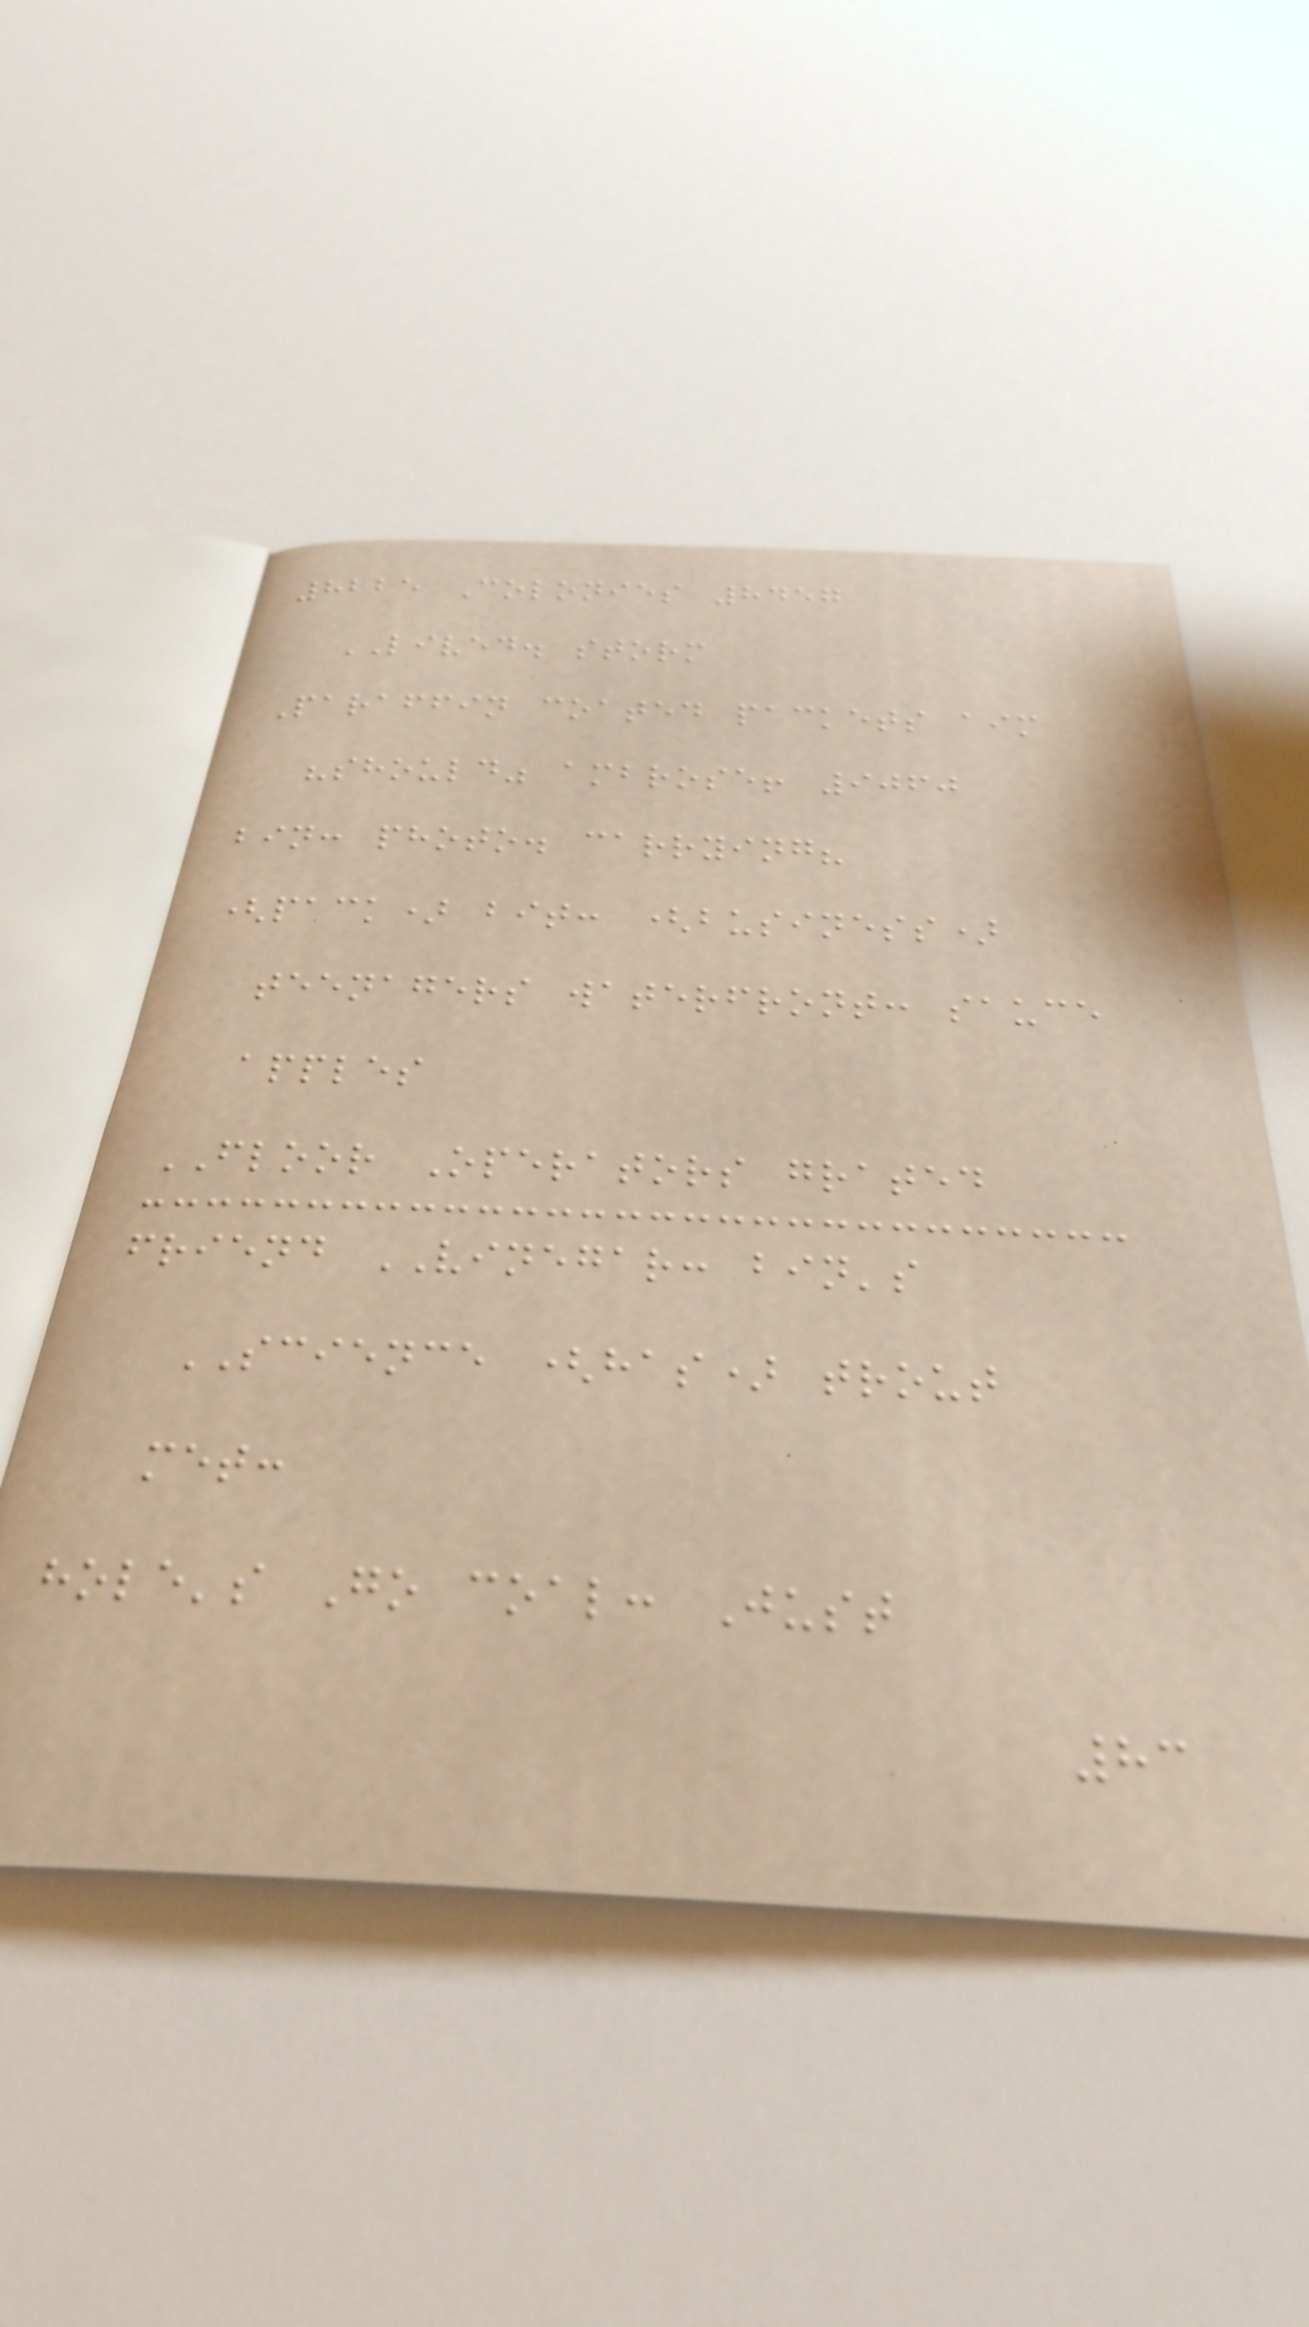8225 Colonies 8457
LIVED. storm
Paraffin coated packets aim
"should" ambrose! 9060
bin: photo. carrying?
(pack) bit: (business)
teenagers waterfront: sauce
apples
FLOOR Operators grated
friend VINEGAR: bin's
SCIENCE (has) trout
met:
hole's Go coal: Just
83
